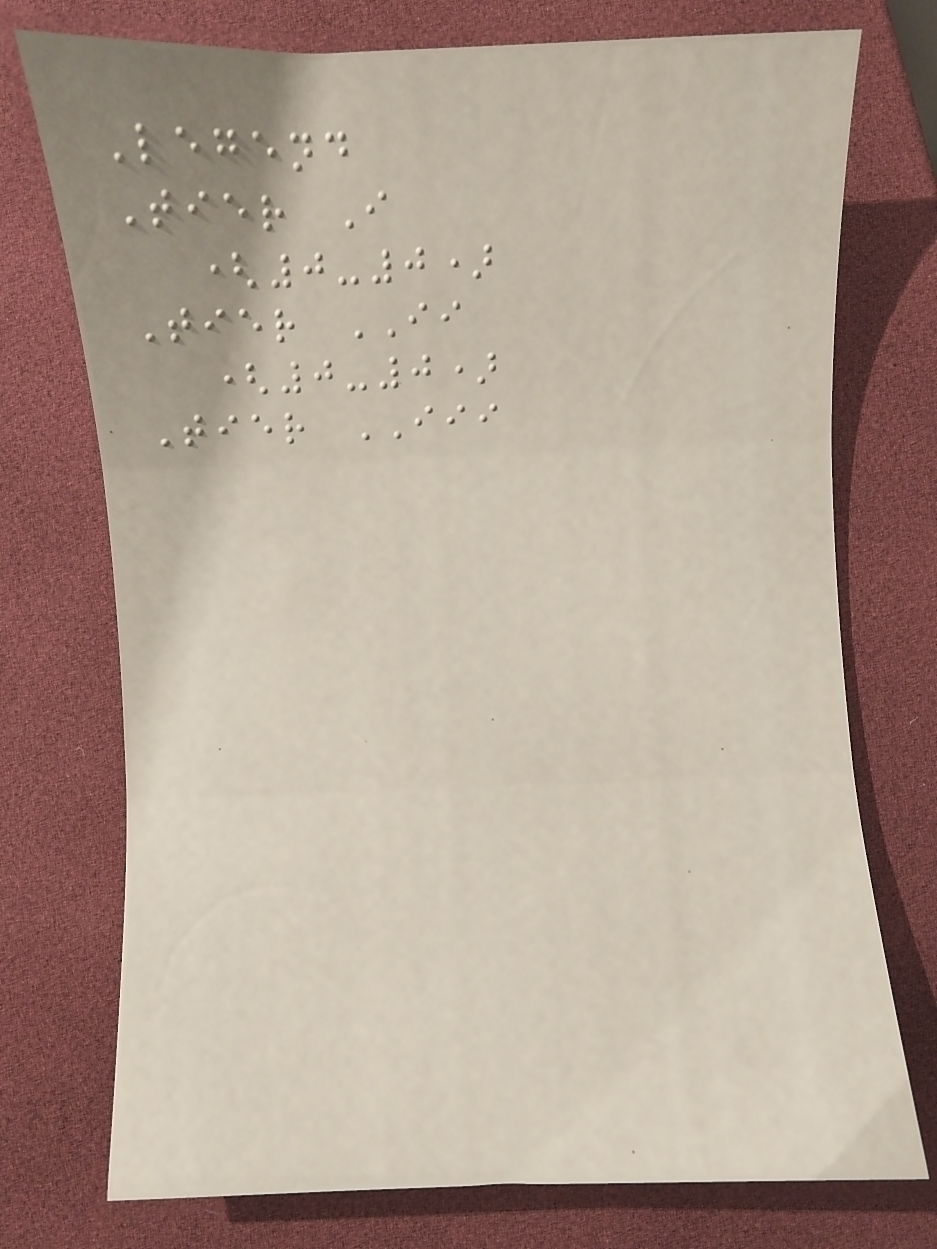Legend
Tier I
(0-0)
Tier II
(0-0)
Tier III
